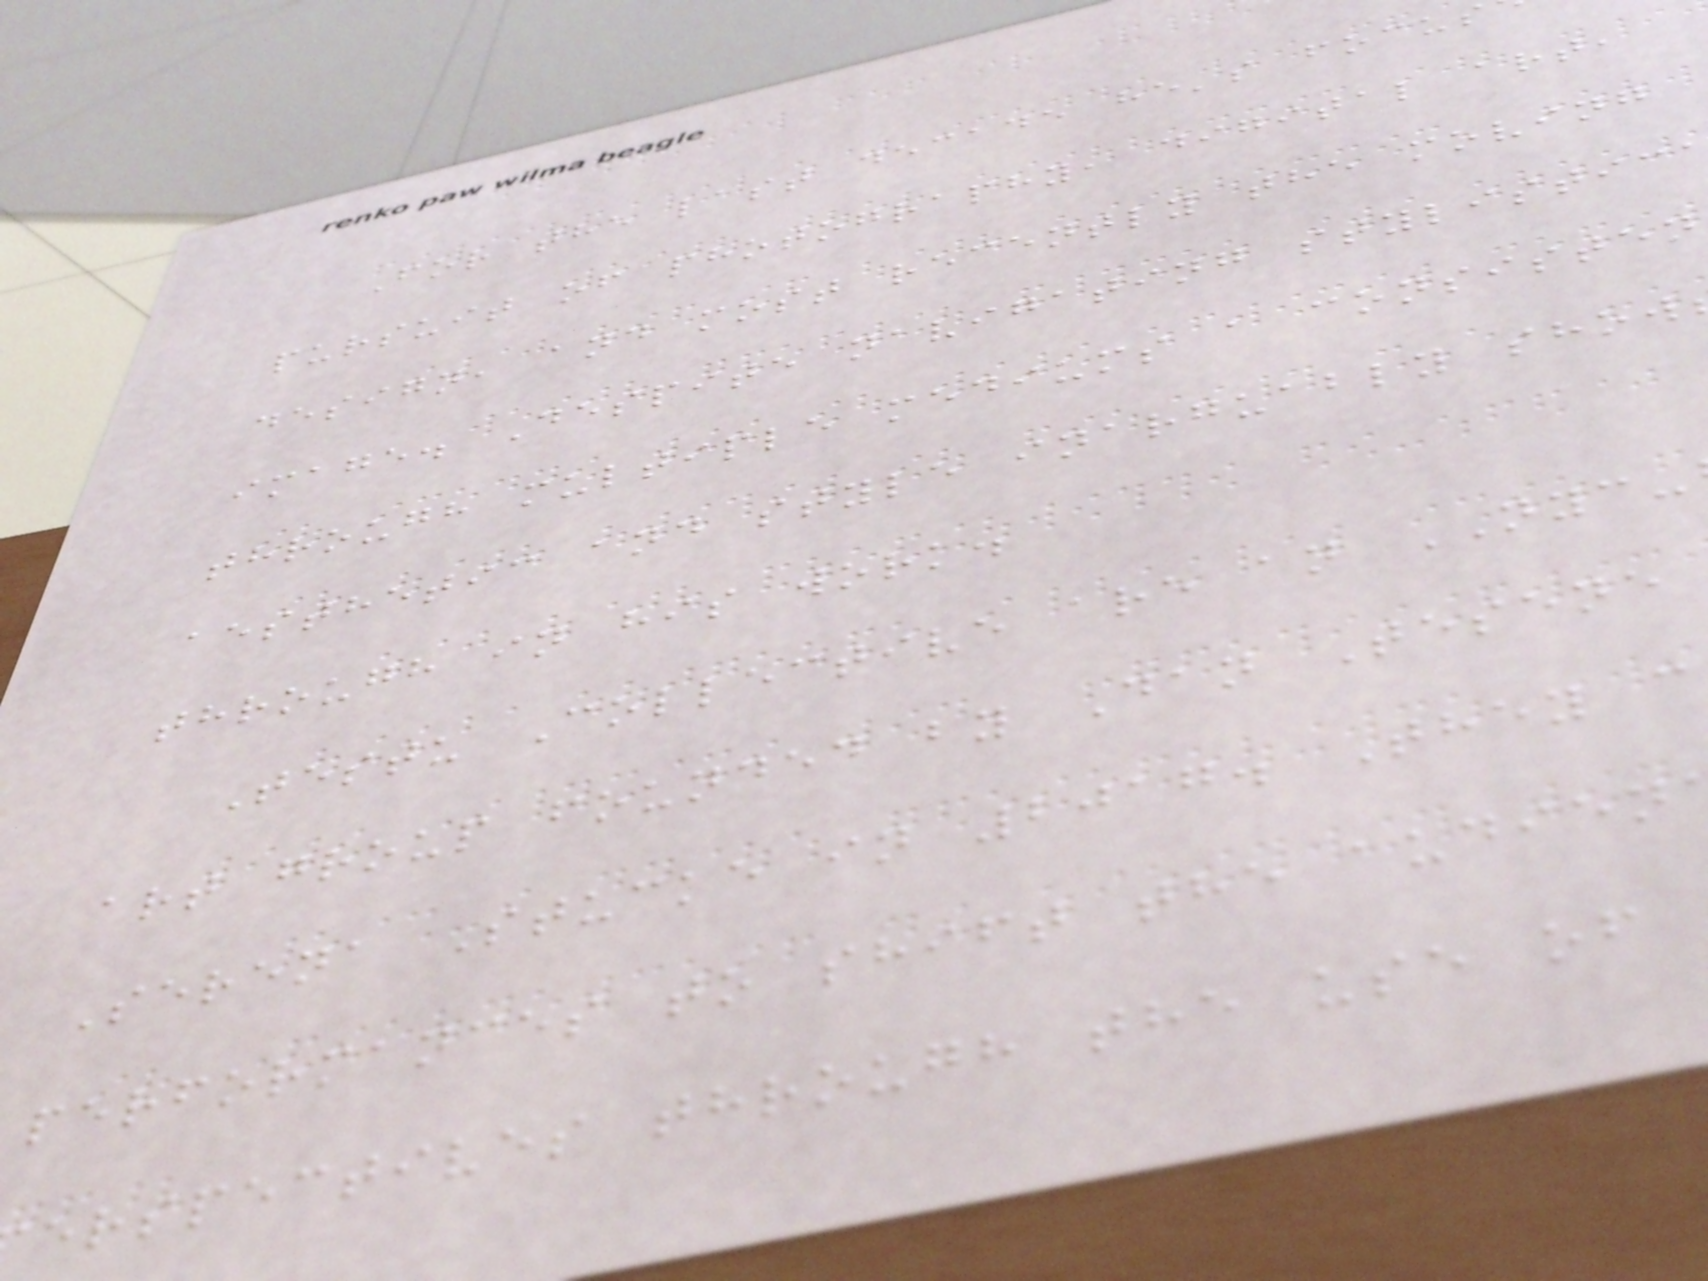For the last decade he's focus
pursuit of photography, digital art,
design, and most recently the moving
image. Despite navigating stylistic
through multiple mediums a consisten
aesthetic and style inarguably show
through in his work.
Testu Collective are an NYC-
art group founded by Dan Tesene
Serena Stucke in 2017. They c
performances to shift the audien
erspectives through the use of
